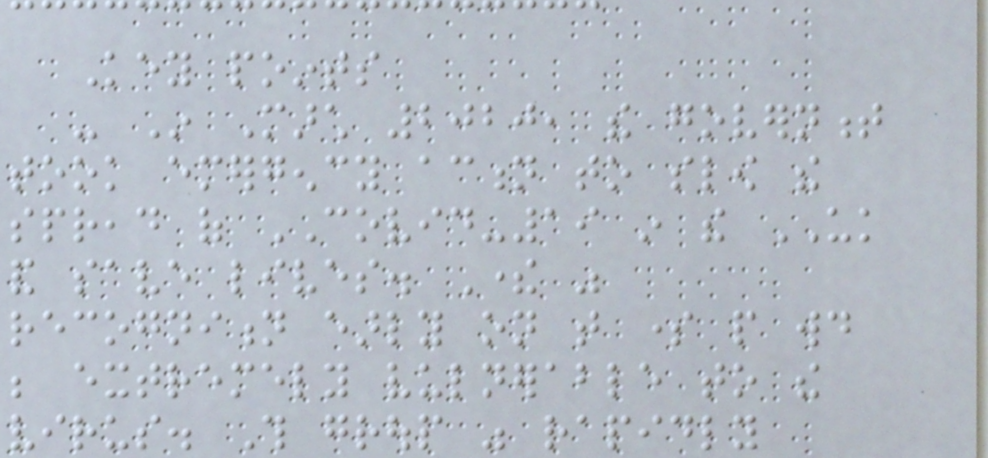Key points
- In March 2020, the government
took emergency action to slow the
spread of COVID-19 in the UK
and save lives. There was
recognition early on that some people would
be extremely vulnerable to the
virus. This group was rapidly
